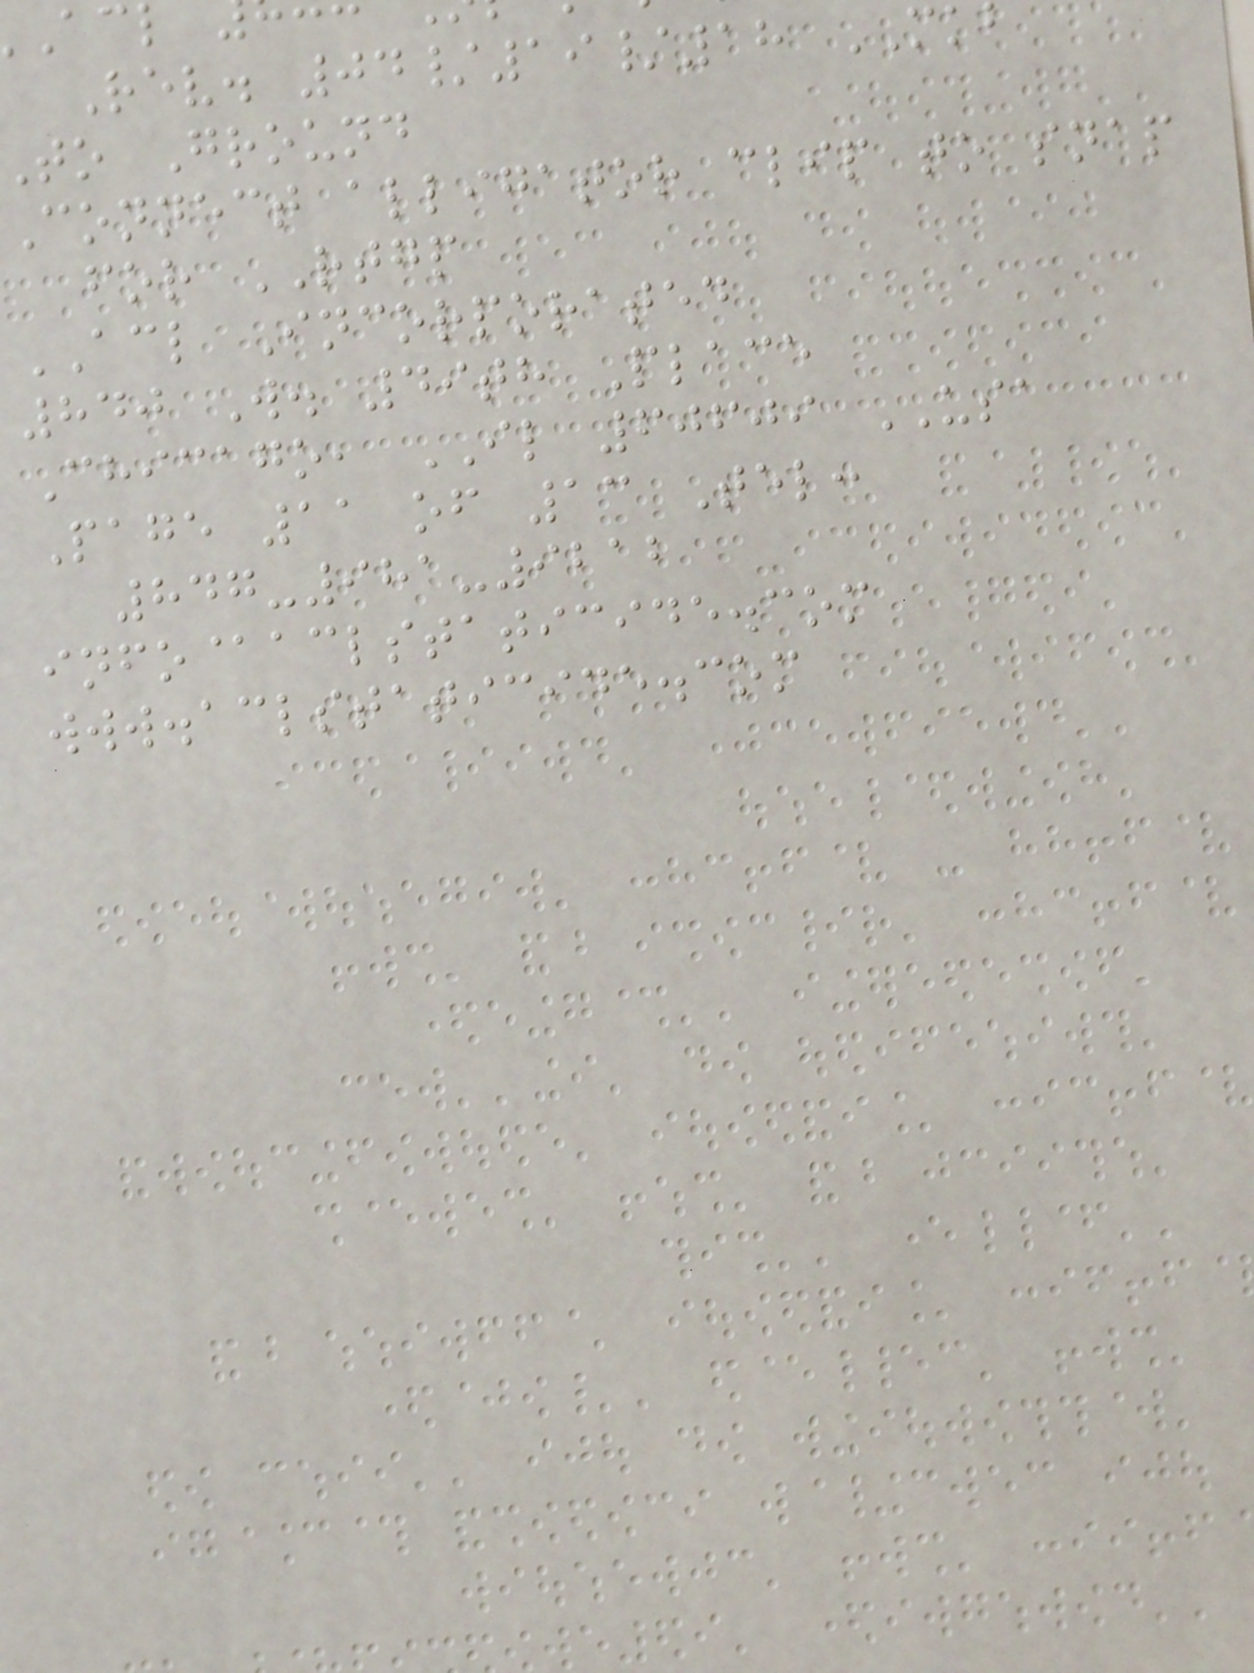Rev. 04/19/18 MK
to Ground
Connect alligator clip to snap
for RTGP
ACL Incorporated
840 W. 49th Place
Chicago, IL 60609 USA
Page 11 of 13 Tel:
847-981-9212
info@aclstaticide.com
www.aclstaticide.com
